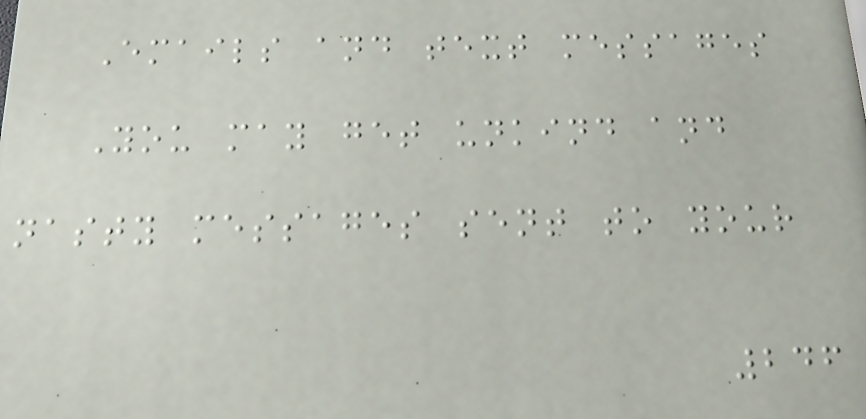Emails and text messages
You may get unkind and
nasty messages sent to your
246
